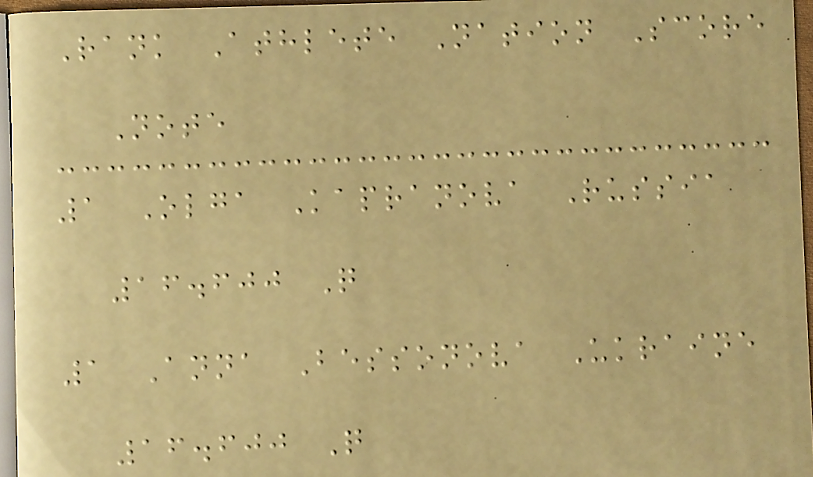Rank Athlete Nation Score
Note
1 Olga Kapranova Russia
16.600 Q
1 Anna Bessonova Ukraine
16.600 Q
